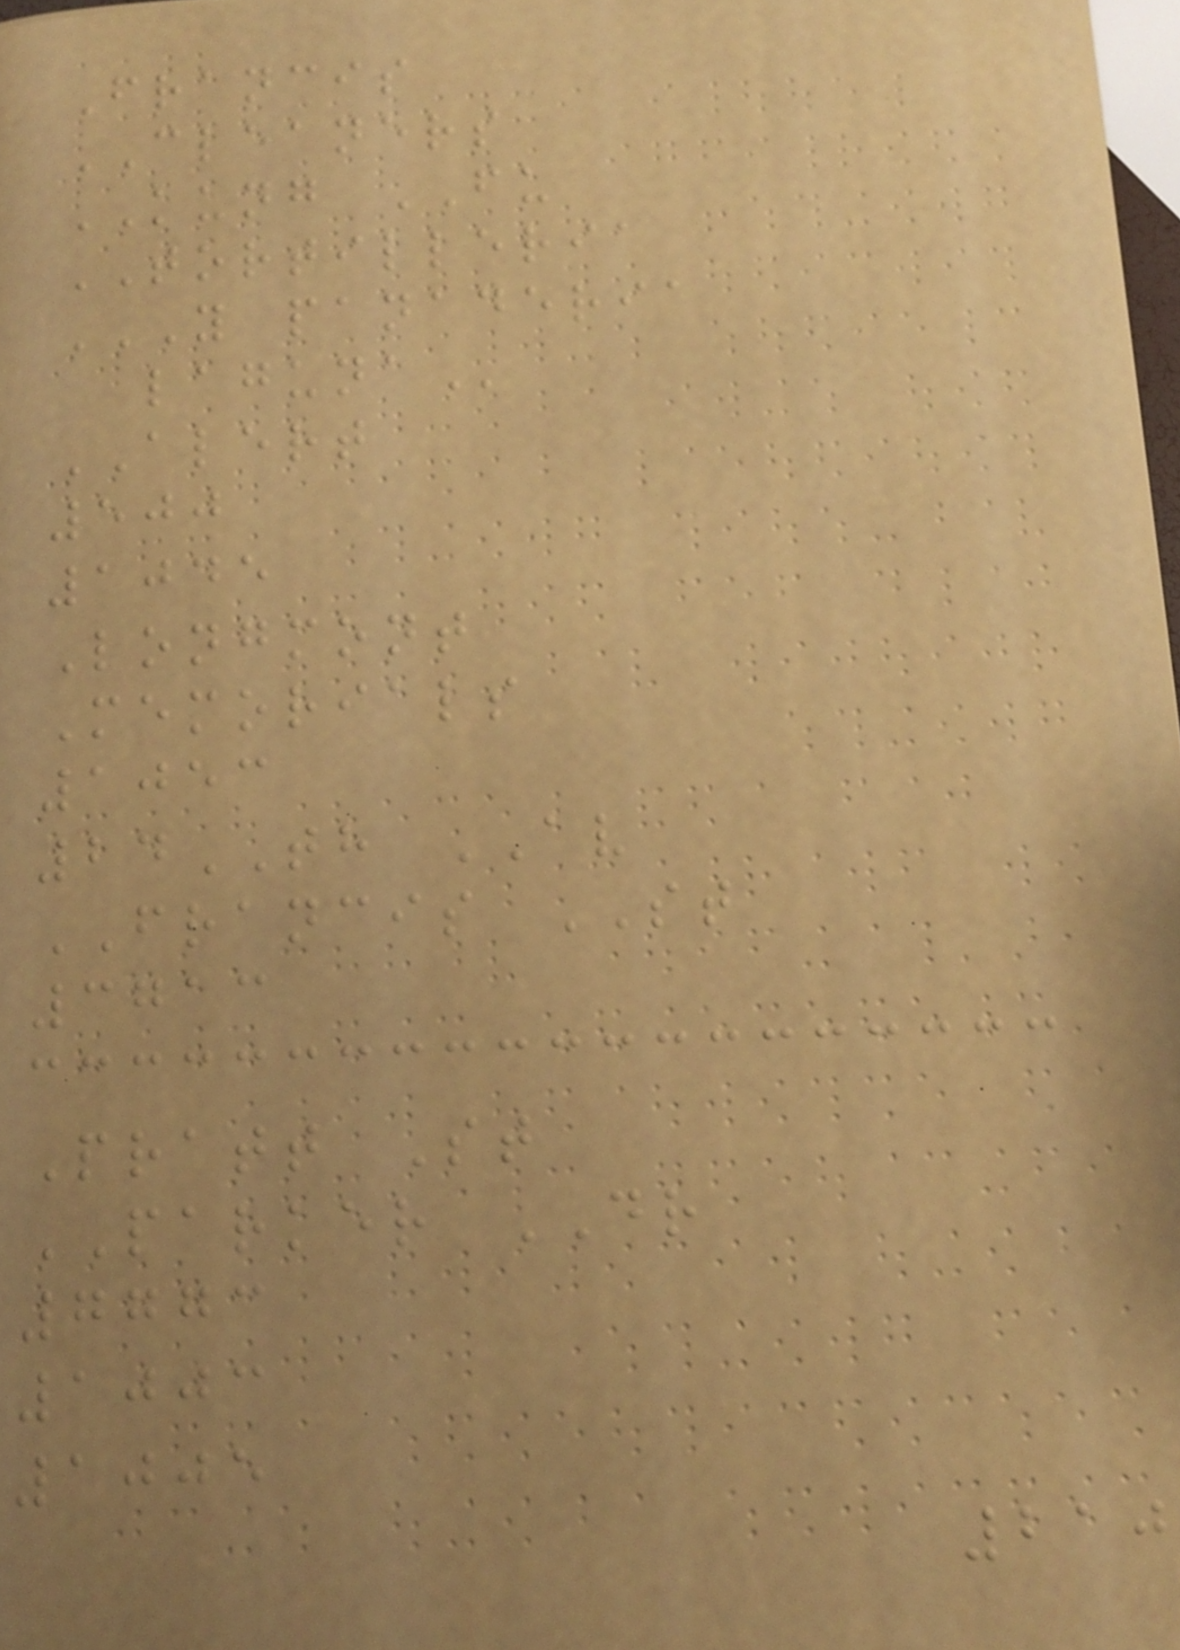Francis
CLEANERS
KUNG FU
TORTILLERIA
Y PANADERIA
LAGUNA
ALERT
500
1045
Longmont
Memorials
1053
24TH AV
FRANCIS ST
3713
Pratt St
PARKER DR
7773
1003
1005
210
